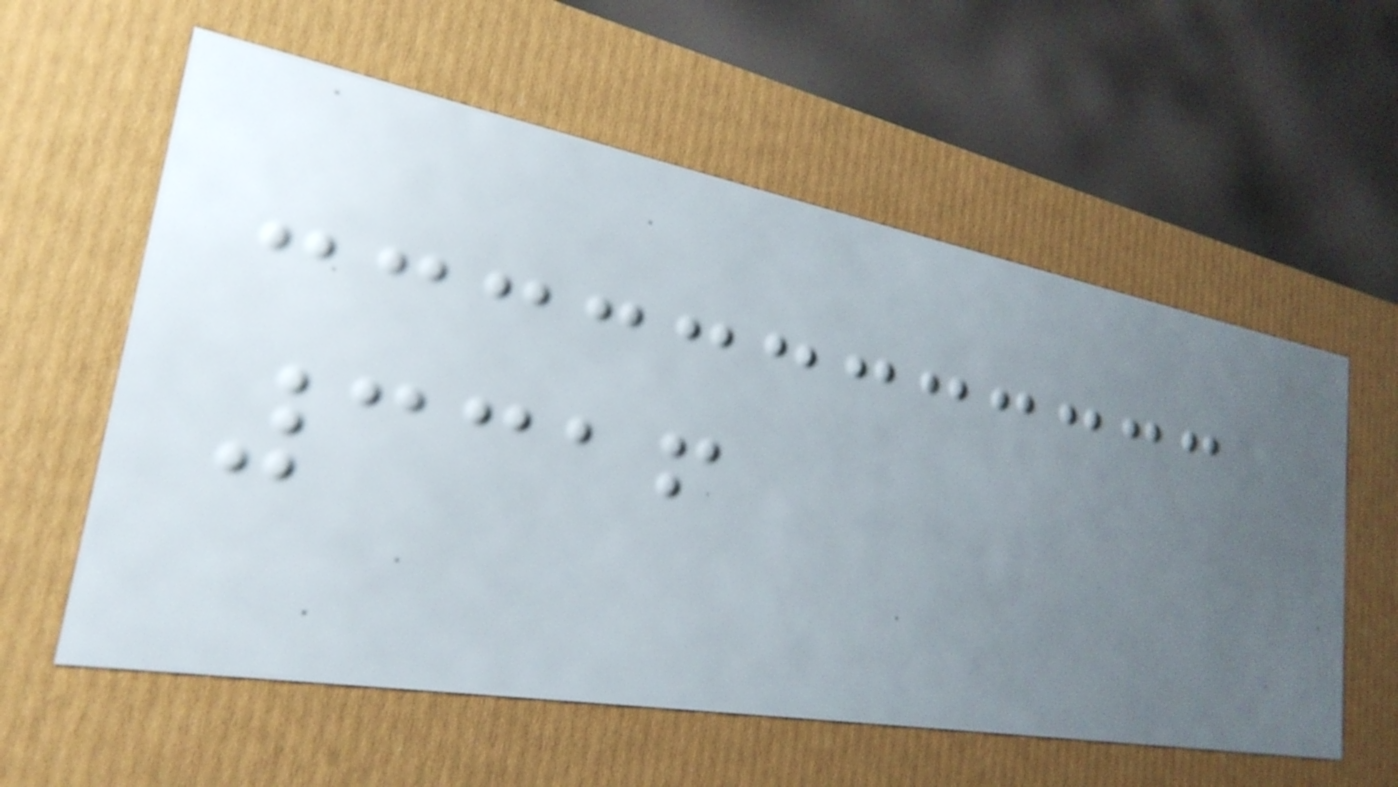3316
